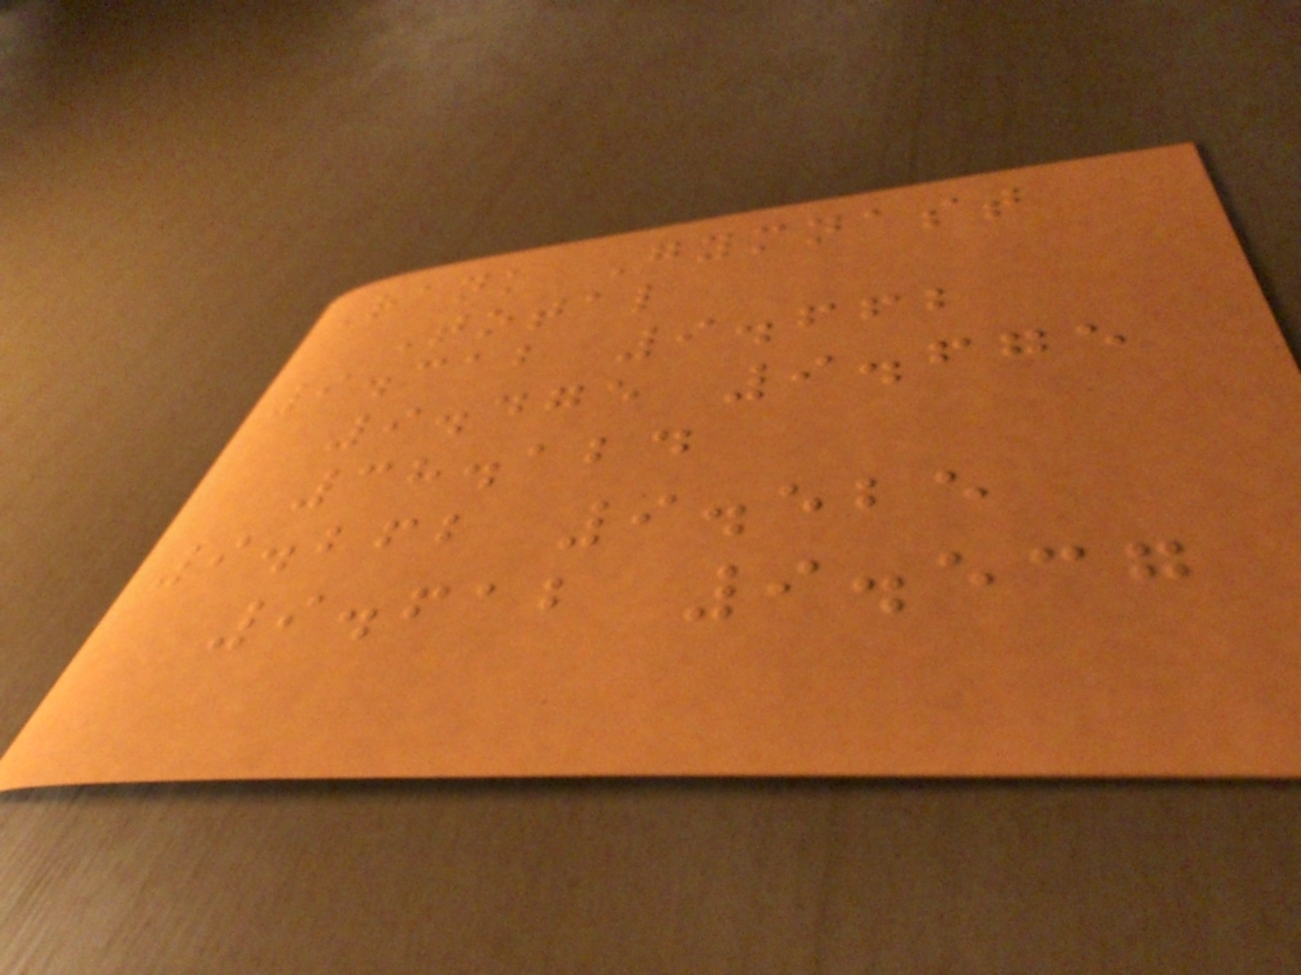Rank Gymnast
Total
9.312 9.662
9.475 9.675
38.124
9.262 9.525
9.612 9.537
